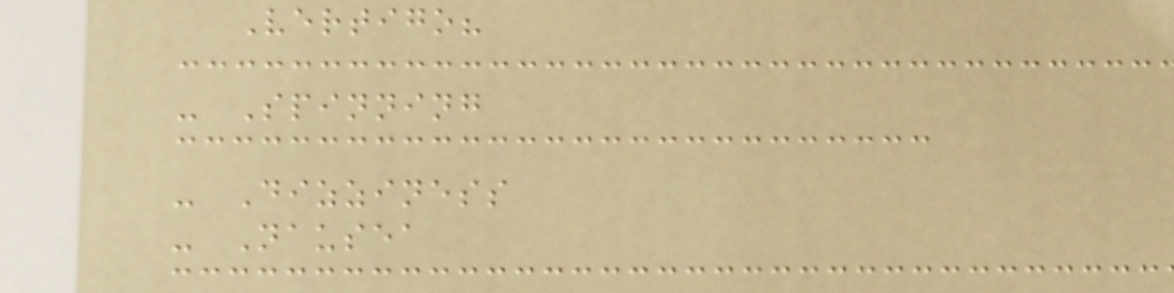Vertigo?
- Spinning
- Dizziness
- Nausea
